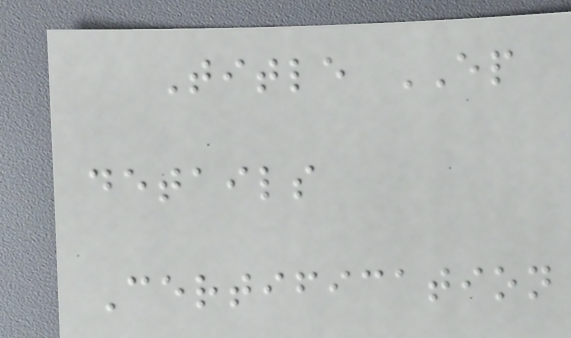Title EP
details
Certification
